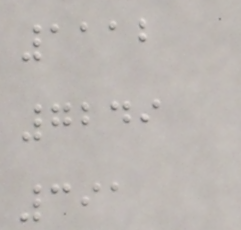1112
7249
391
